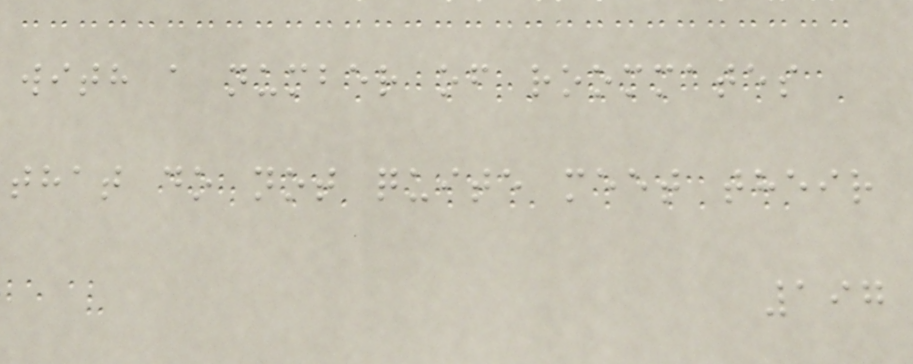with a number of roommates
that do not quite meet their
197
